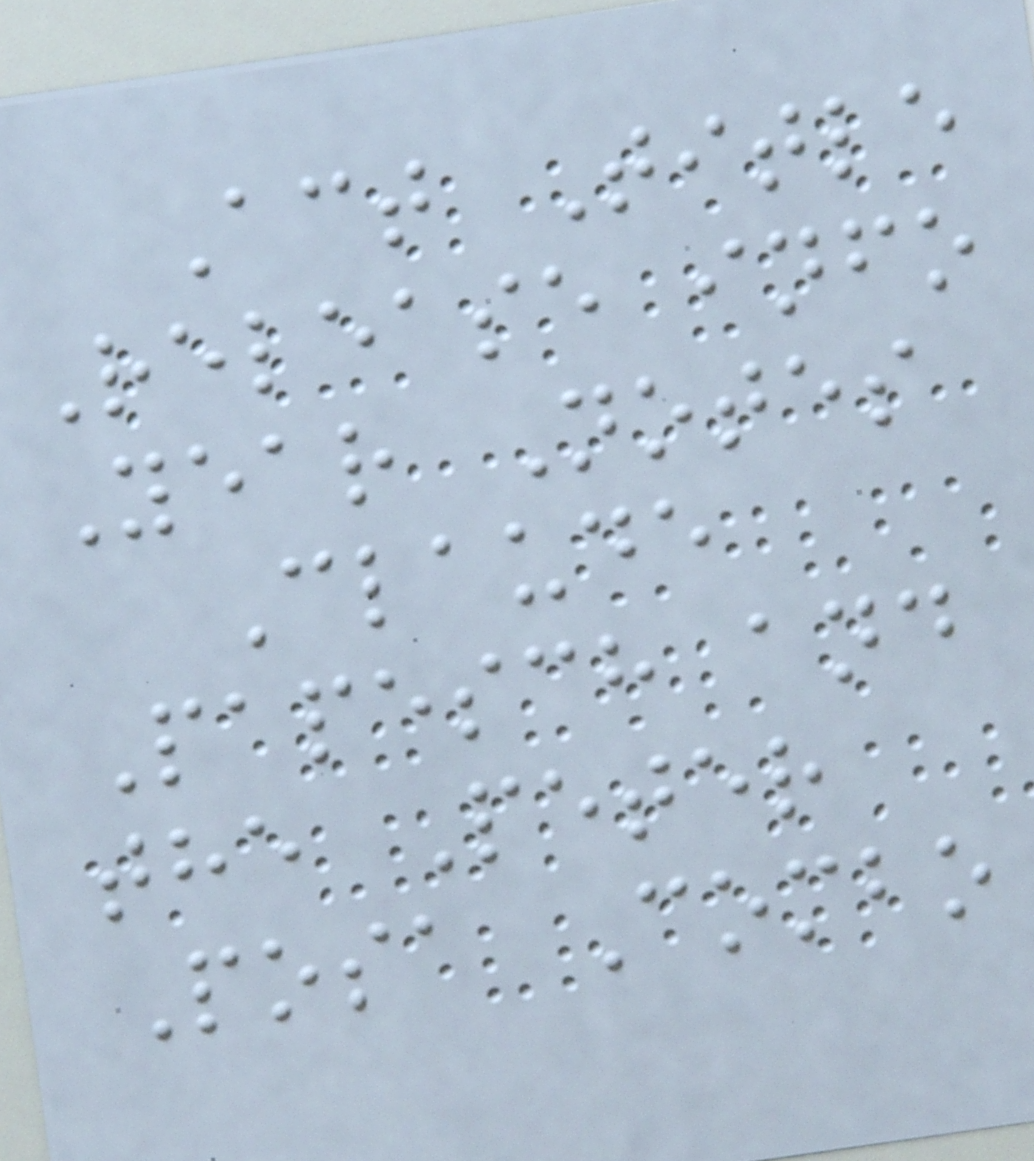Act Title
Release info
Year Notes
Claude
Papesch and
the Peter
Posa Combo
